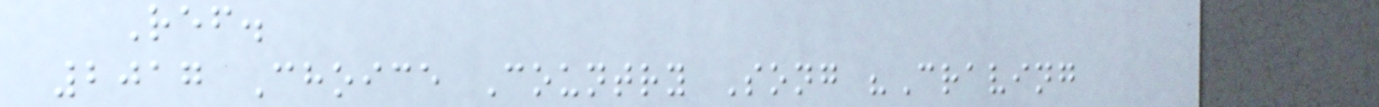Ref.
2017 Choice Country Song "Craving
